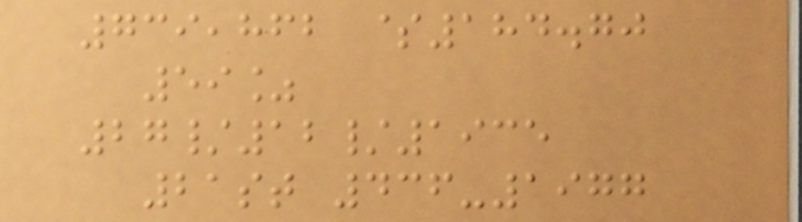739,862 $184.70
59%
27/12/1935
21st 436-1977
